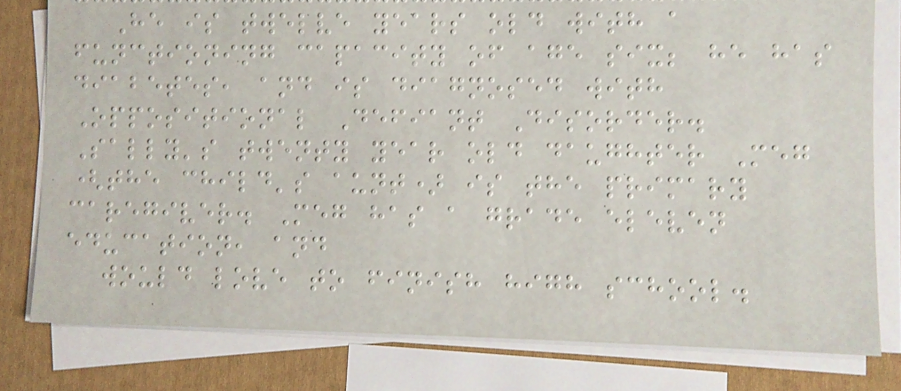He is twelve years old with a
functioning capacity of age six; he has
diabetes, and is diagnosed with
Oppositional Defiant Disorder.
Sally's twenty year old daughter Meg
(the child's aunt) is the primary
caregiver. Meg has a grade eleven
education, and
would love to finish high school.
